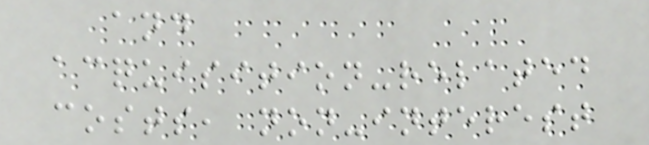and
acquisition-related
costs, non-interest
